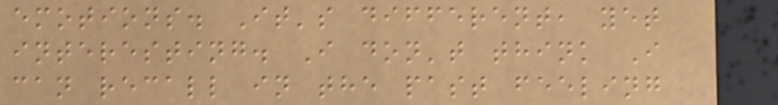emotions. It's different, yet
interesting. I don't think I
can recall in the past feeling
